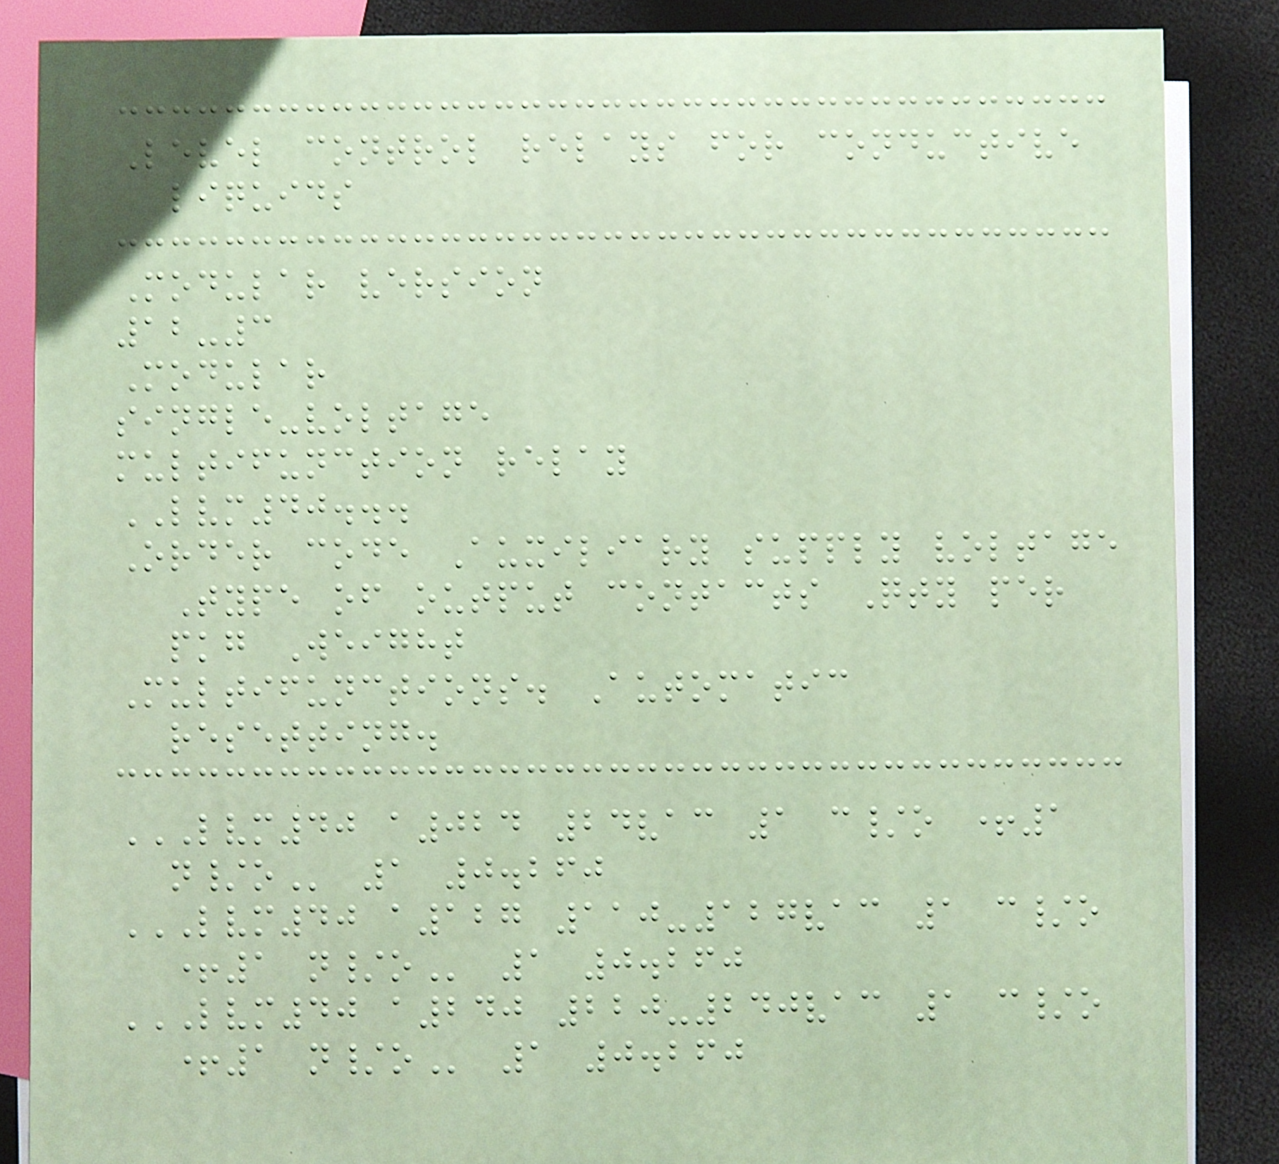Level control relays for conductive
liquids
Modular version
12-3
Modular
single-voltage
multifunction relay
LVM40...
Order code Auxiliary supply voltage
Type of output contacts Qty per
pkg Weight
Multifunctions. Automatic
resetting.
LVM40 A024 24VAC 1 C/O +1
N/O 1 0.260
LVM40 A127 110-127VAC 1 C/O
+1 N/O 1 0.260
LVM40 A240 220-240VAC 1 C/O
+1 N/O 1 0.260
